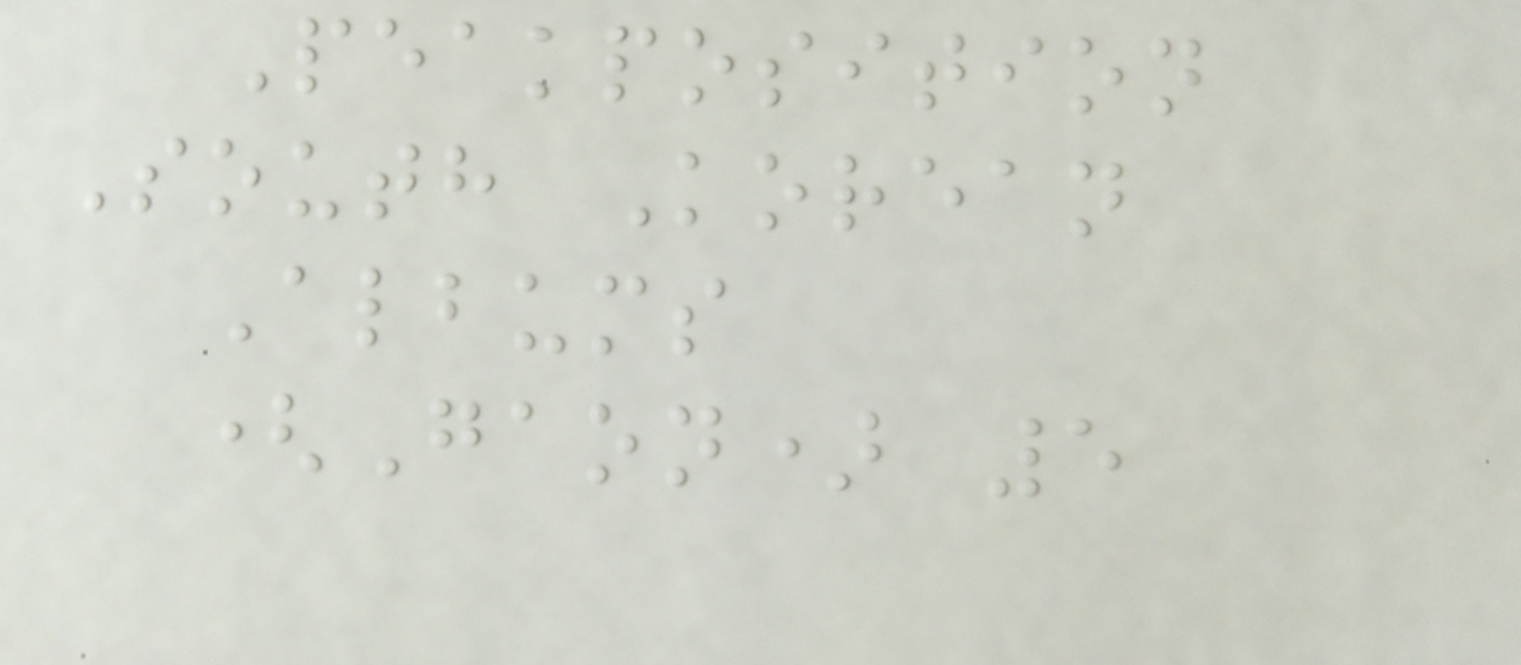Peakposition
South Korean
Albums
(Gaon) 5
